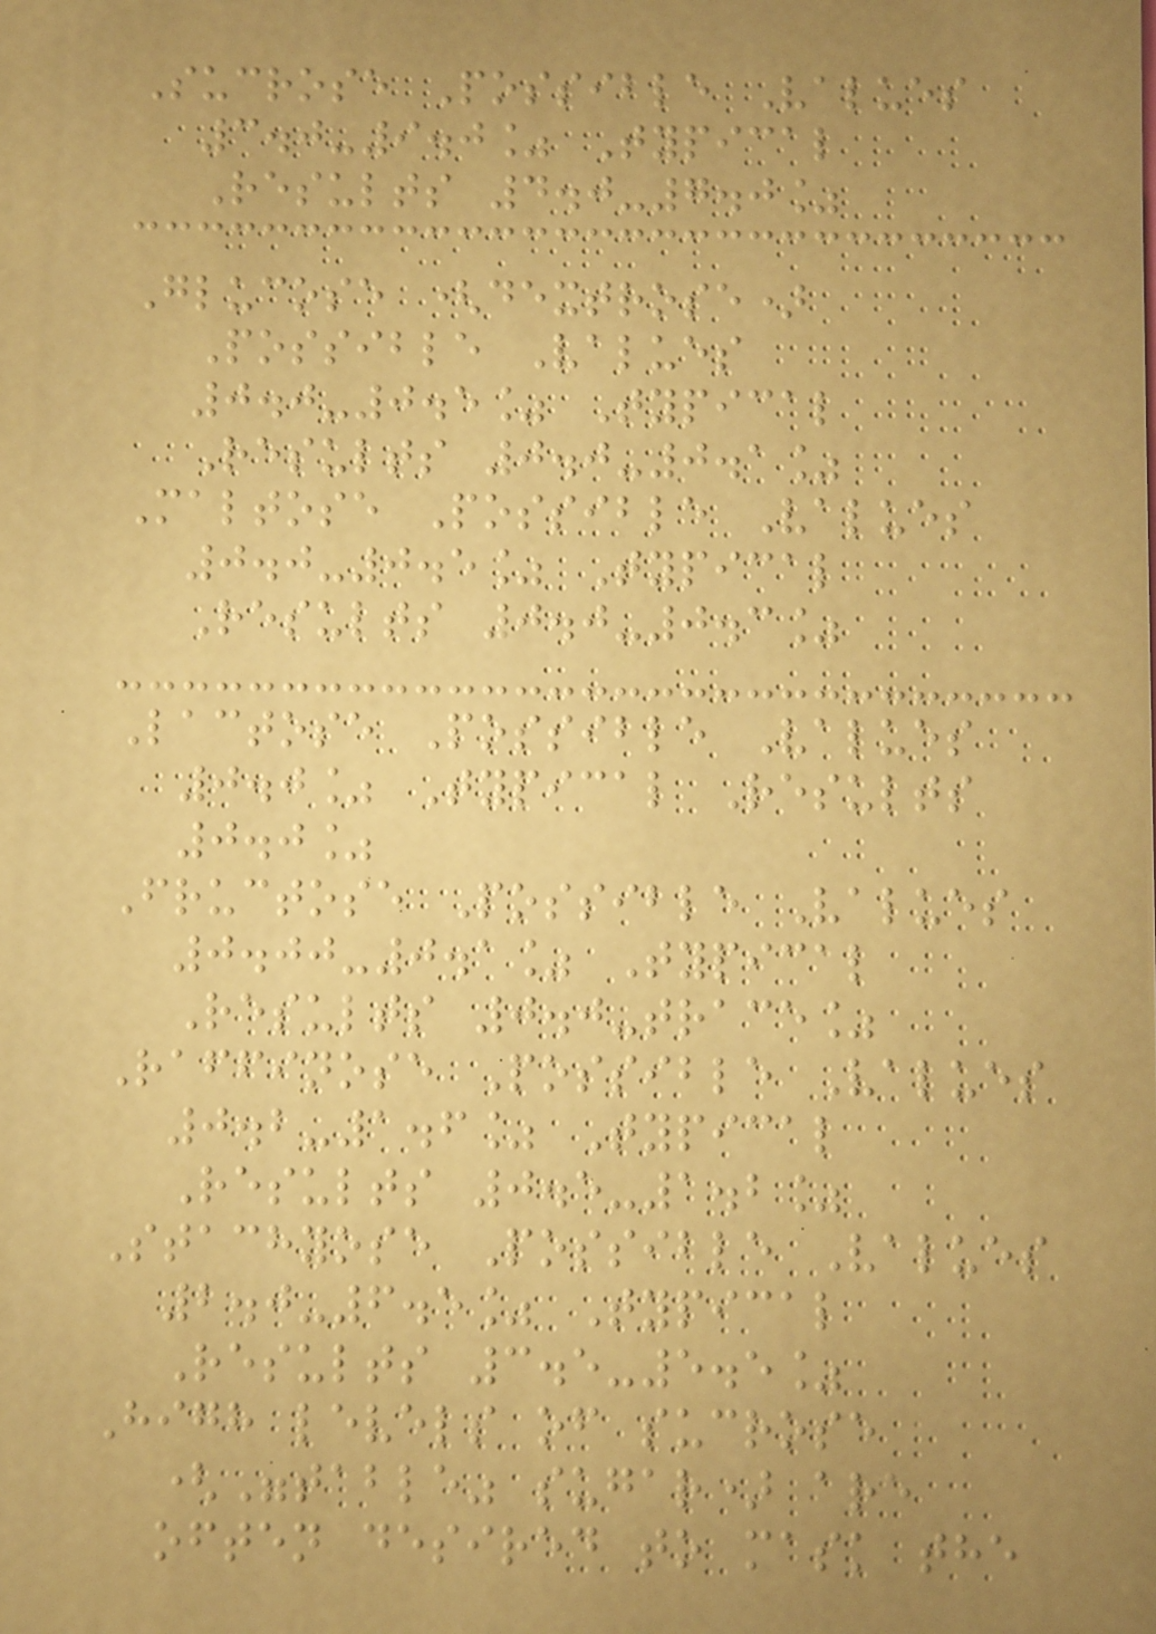Sucrose Possible Values
3.0-9.0% Typical
Results 4.0-7.0%
Glucose (dextrose)
Possible Values
0.0-0.5% Typical
Results 0.0-0.1%
Maltose Possible Values
0.0-0.5% Typical
Results 0.0-0.3%
Lactose Possible Values
0.0% Typical Results
0.0%
Fructose Possible Values
0.00-0.1% Typical
Results 0.0-trace%
Raffinose Possible Values
0.2-1.6% Typical
Results 0.5-1.2%
Stachyose Possible Values
2.0-6.5% Typical
Results 3.5-5.5%
High levels of sucrose
("table" sugar) are
often desired to mask the
